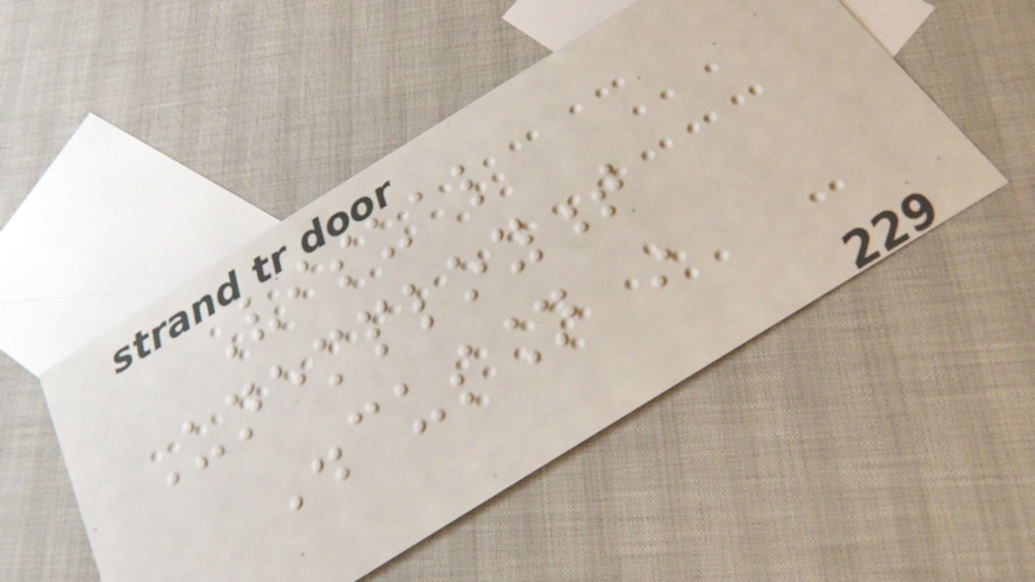Visual
Unemployment
Discussion in
